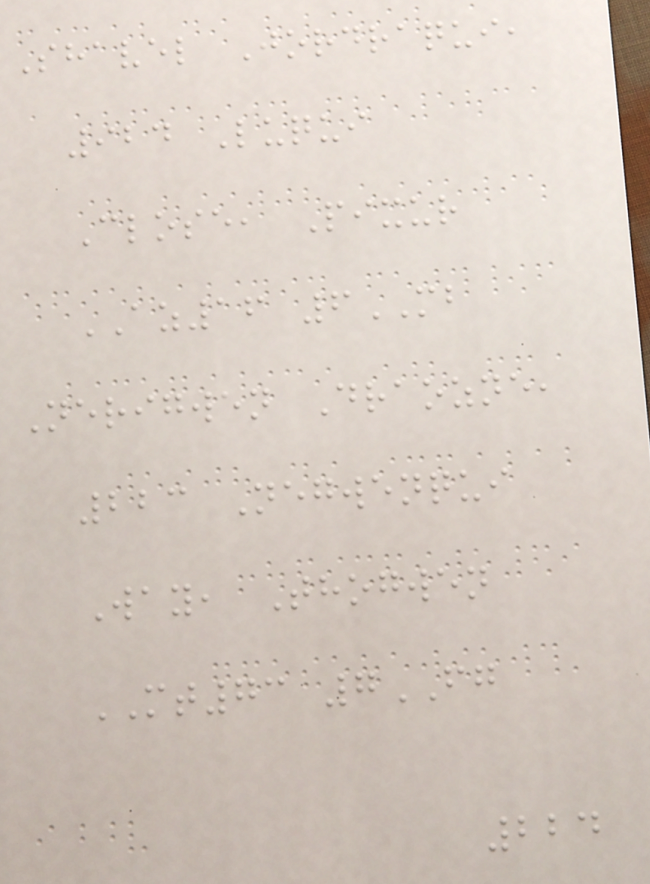Shavel Jordraqui,
924 Luqui
Close, Pixur
AZ16 6MB
Nerigwen Draozne,
223 Negwenqui
Way, Thogwen
MT73 7FG
224
